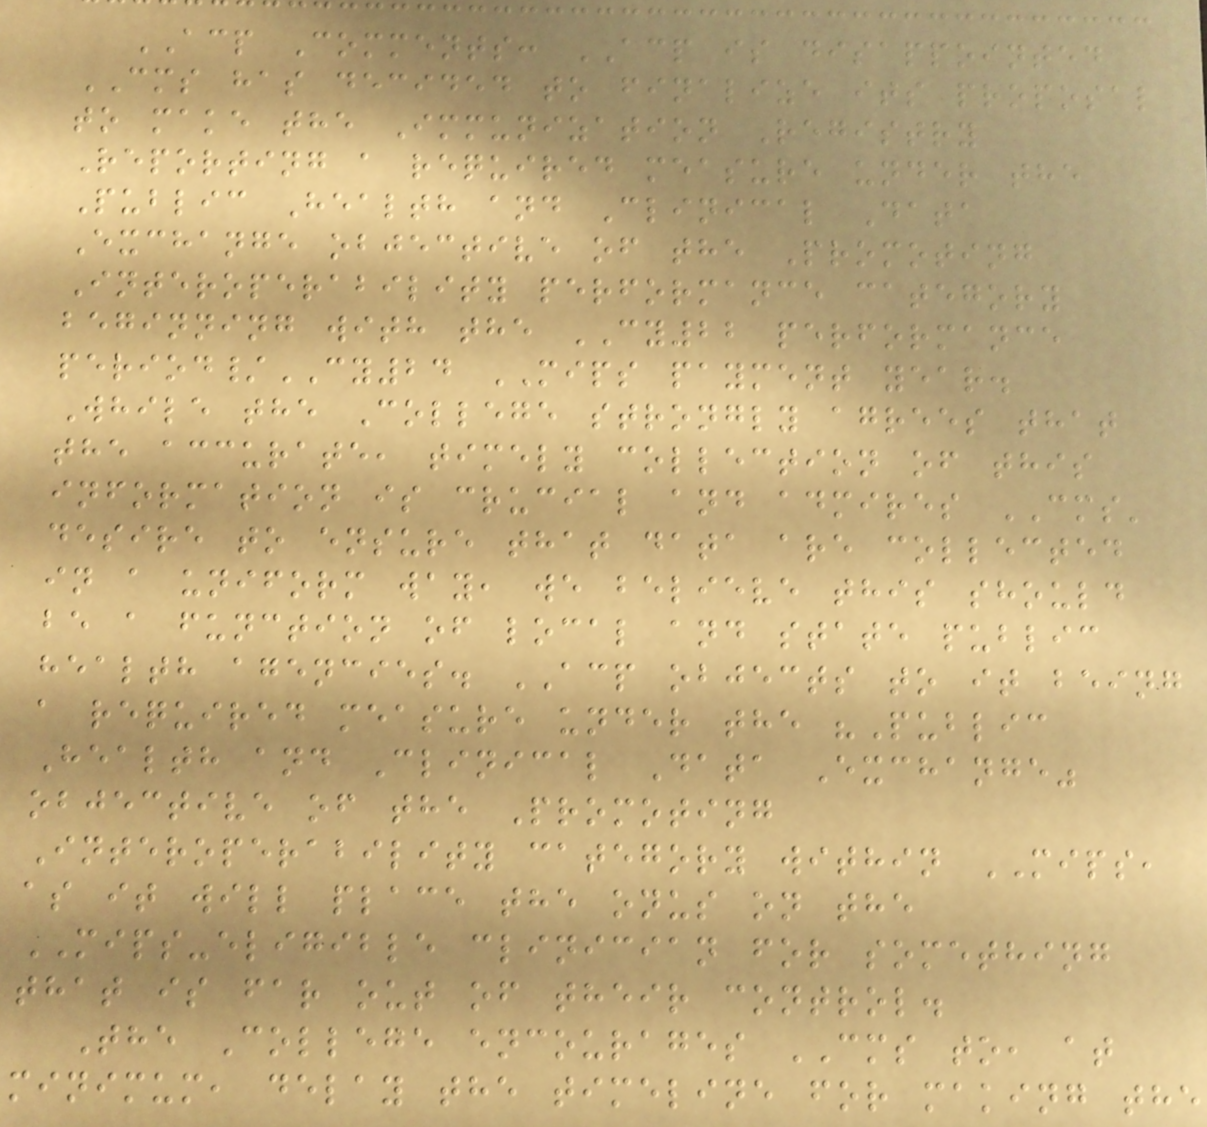ACP Comments: ACP is disappointed
CMS has decided to finalize its proposal
to make the Immunization Registry
Reporting a required measure under the
Public Health and Clinical Data
Exchange objective of the Promoting
Interoperability performance category
beginning with the CY22 performance
period/CY24 MIPS payment year.
While the College strongly agrees that
the accurate, timely collection of this
information is crucial and admires CMS'
desire to ensure that data are collected
in a uniform way, we believe this should
be a function of local and state public
health agencies. ACP objects to it being
a required measure under the "Public
Health and Clinical Data Exchange"
objective of the Promoting
Interoperability category within MIPS,
as it will place the onus on the
MIPS-eligible clinician for something
that is far out of their control.
The College encourages CMS to, at
minimum, delay the timeline for making the
